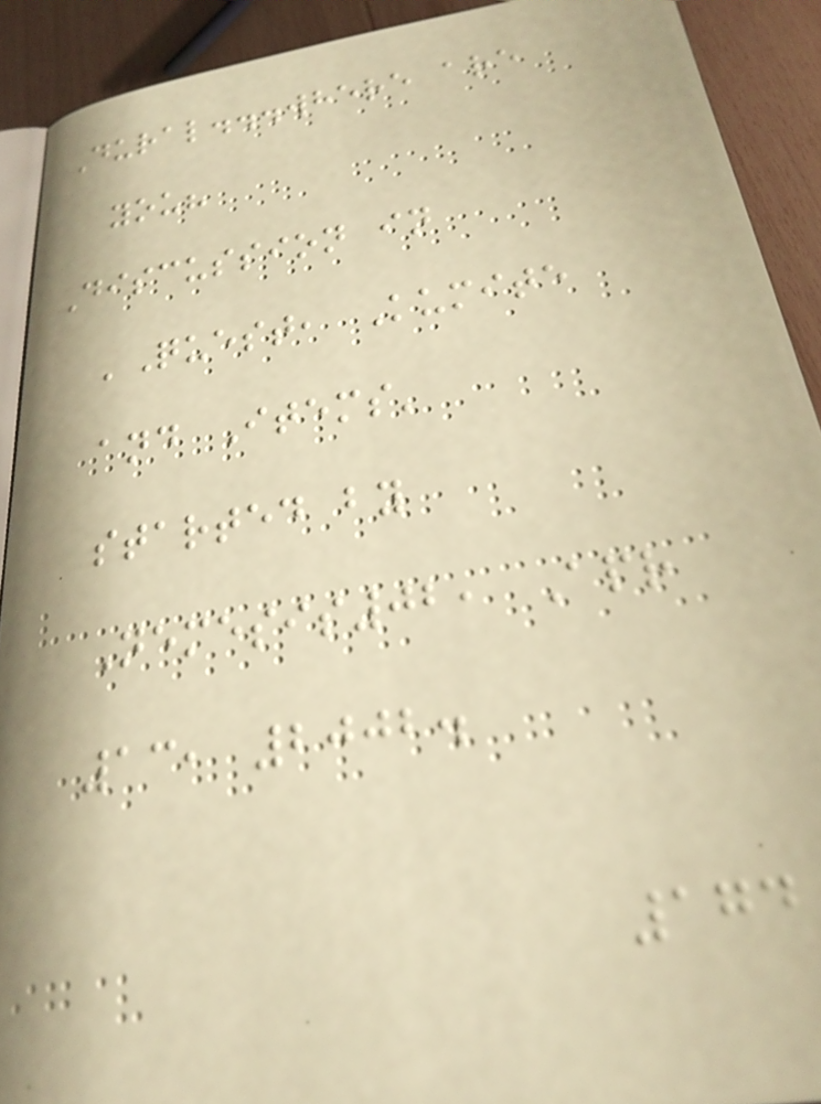Dural...where are
you?
Discussion in
'Quest, Kumite
and Items'
started by
Nemesis02, Apr
13, 2002.
174
